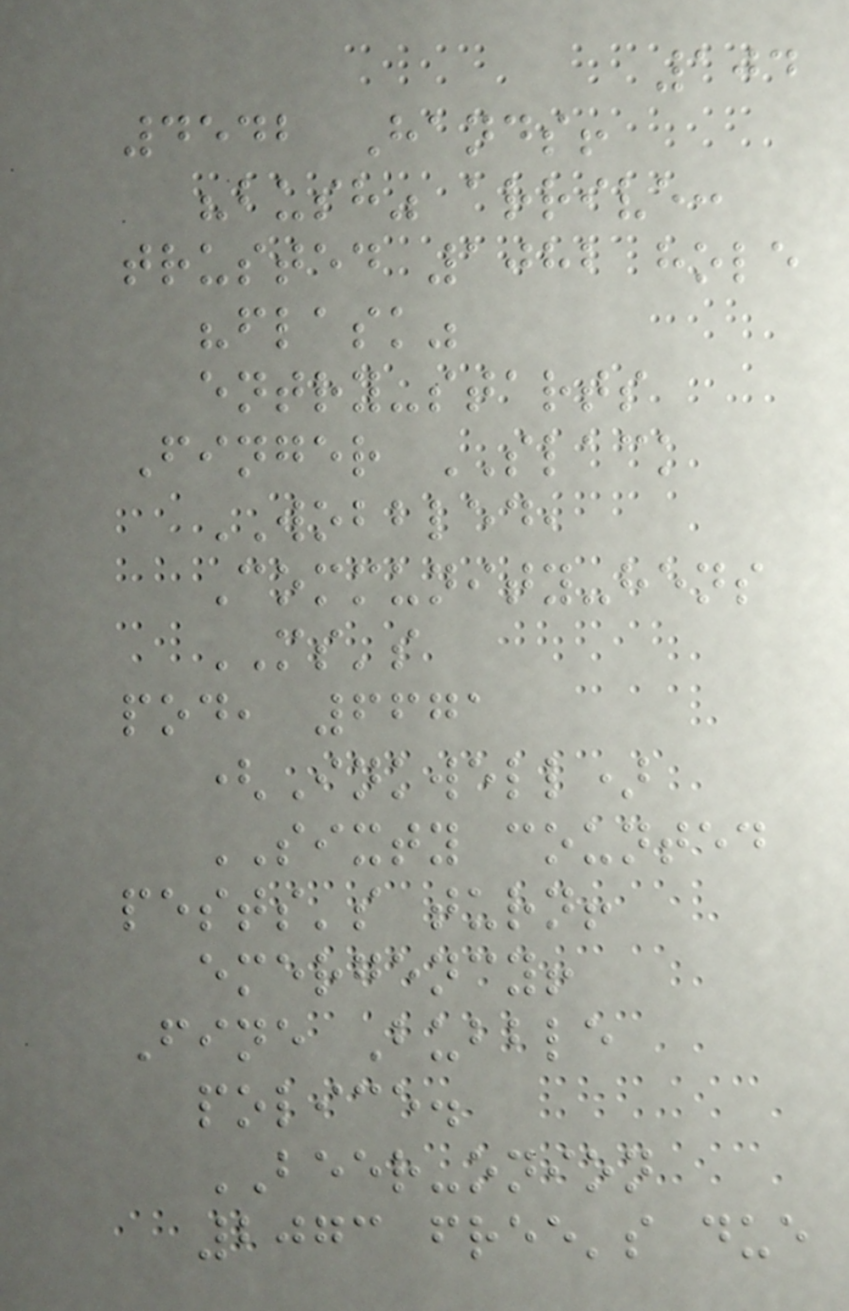104
4542 Hands!
"bush" arrive:
trusted 1082 hole
"flask"
entry-starts
Finger SLACK
WOBBLED,
Community-hens
MS's
pod, 6671
(Inkwell)
SIXTY counted
pests's turn!
emergency!
Fine Bubble
police.
BEER-onion
2073 free's due
